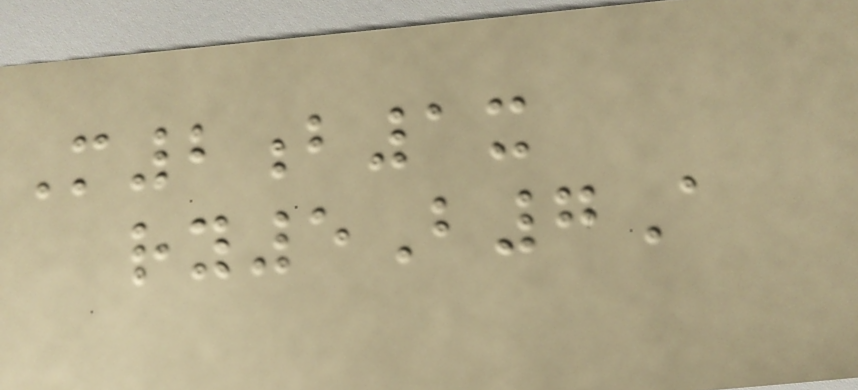M2b1x
ry5B7A
